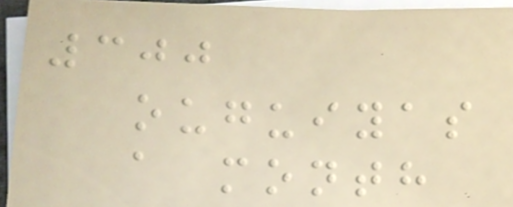300
ouguiyas
a month
